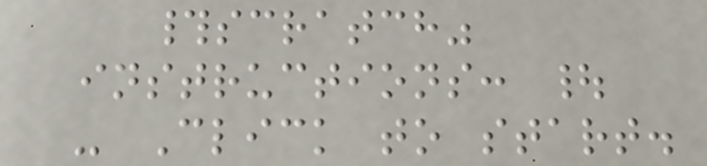#scratch"
instructions: |
- Click to start.
